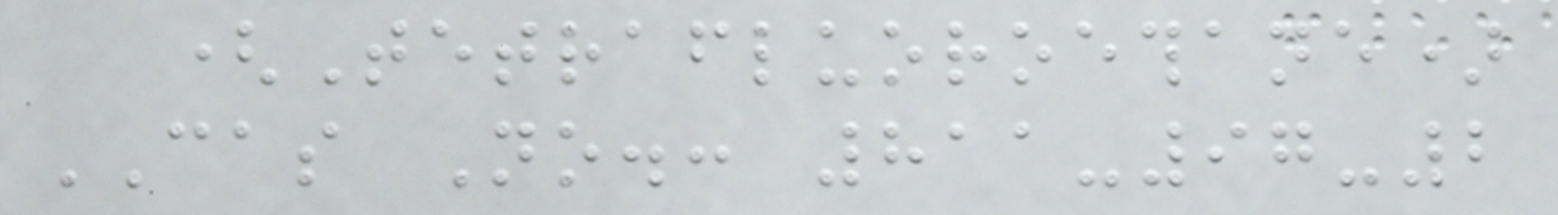(Tetrafluoroethane)
CAS No.: 811-97-2
